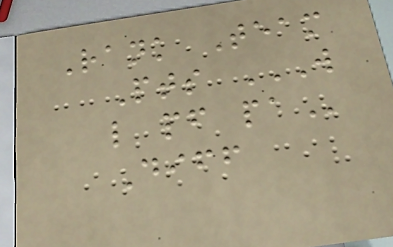Rank Team
Pts W
L PF PA
Diff
